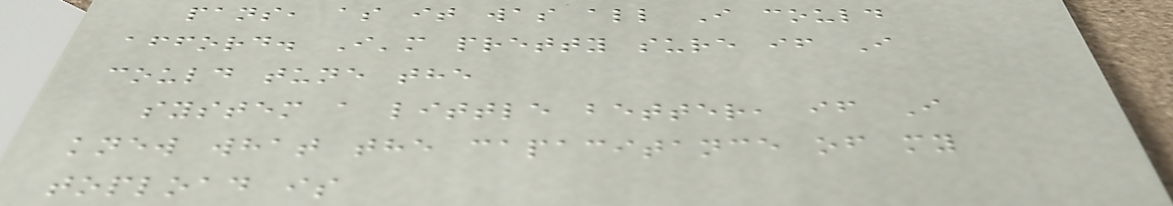pans, as it was all I could
afford. I'm pretty sure if I
could tune the
system a little better, if I
knew what the capacitance of my
topload is
